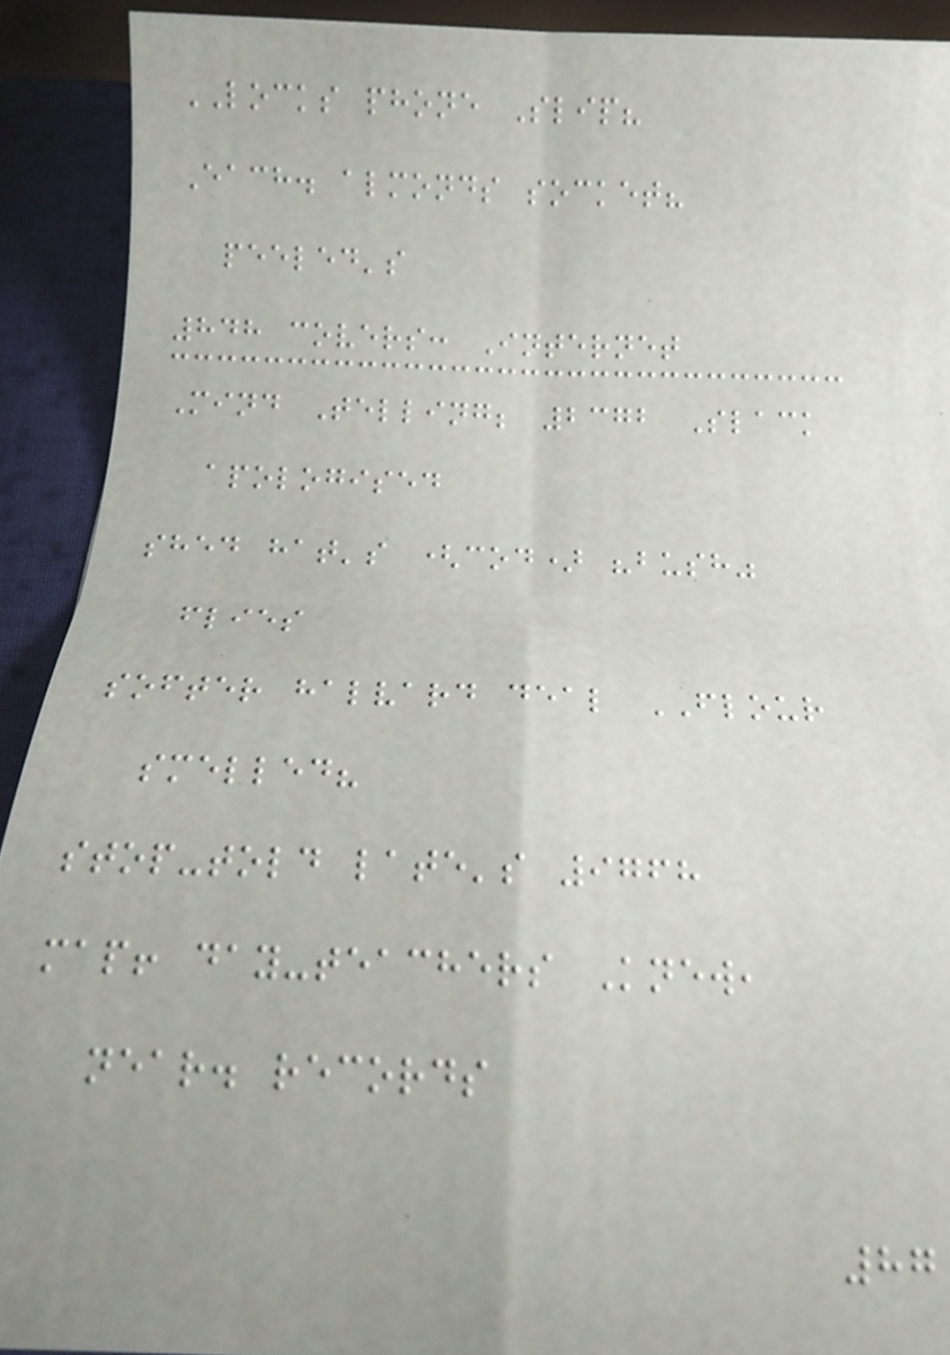LOCKS phone Slip?
Each. almonds socket?
peeled's
848 covers: Internet
Mind Telling; 2372 Slack
apologised
shed hat's (cod) "bush"
flies
softer halvard deal FLOUR
smelled?
stop-told late's 9768
map! day-teachers Knew,
near. records
87
